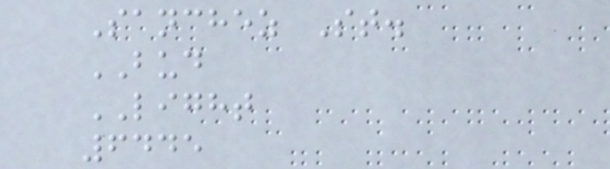Sanchez St.
BUD
LIGHT
6445
